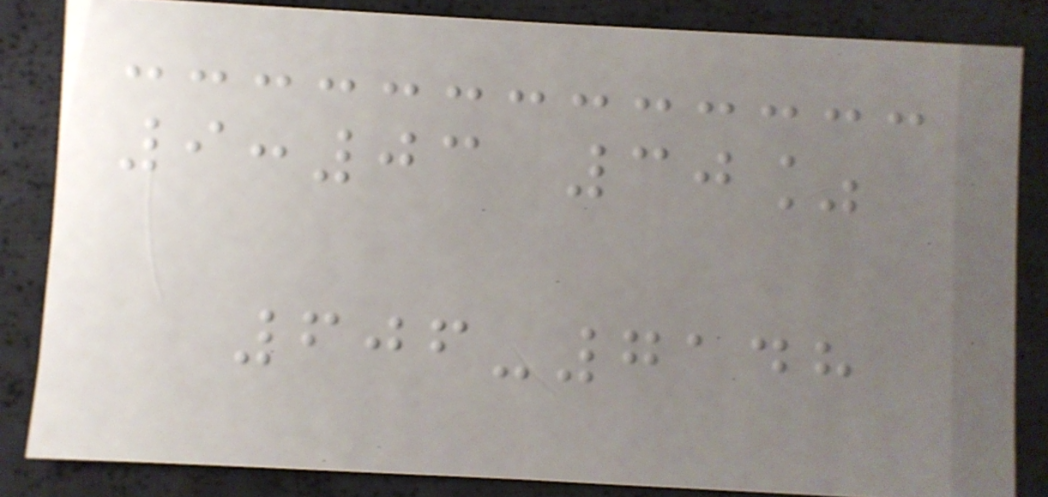9:03 30%
606-7148
